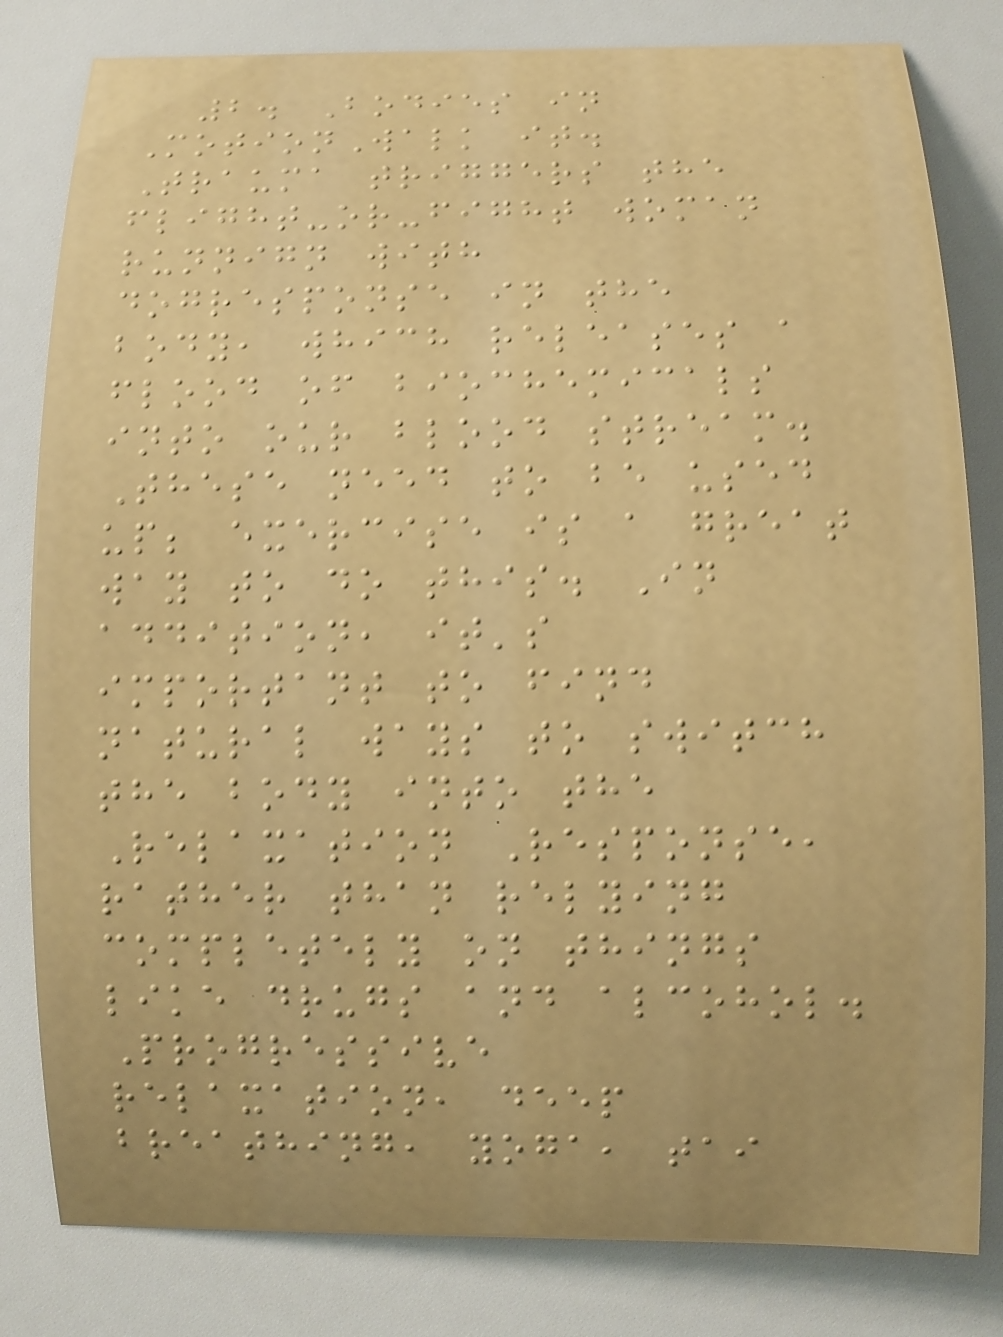2. Bodies in
MotionWalk it.
Trauma triggers the
flight-or-fight woman
runnign with
dogresponse in the
body, which releases a
flood of biochemicals
into our blood stream.
These need to be used
up; exercise is a great
way to do this. In
addition, it's
important to find
natural ways to switch
the body into the
Relaxation Response,
rather than relying
completely on things
like drugs and alcohol.
Progressive
relaxation, deep
breathing, yoga, tai
